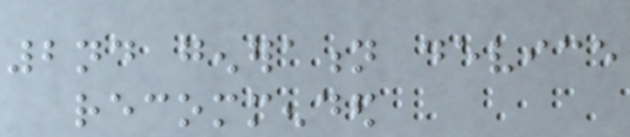2nd generation device
recommended
